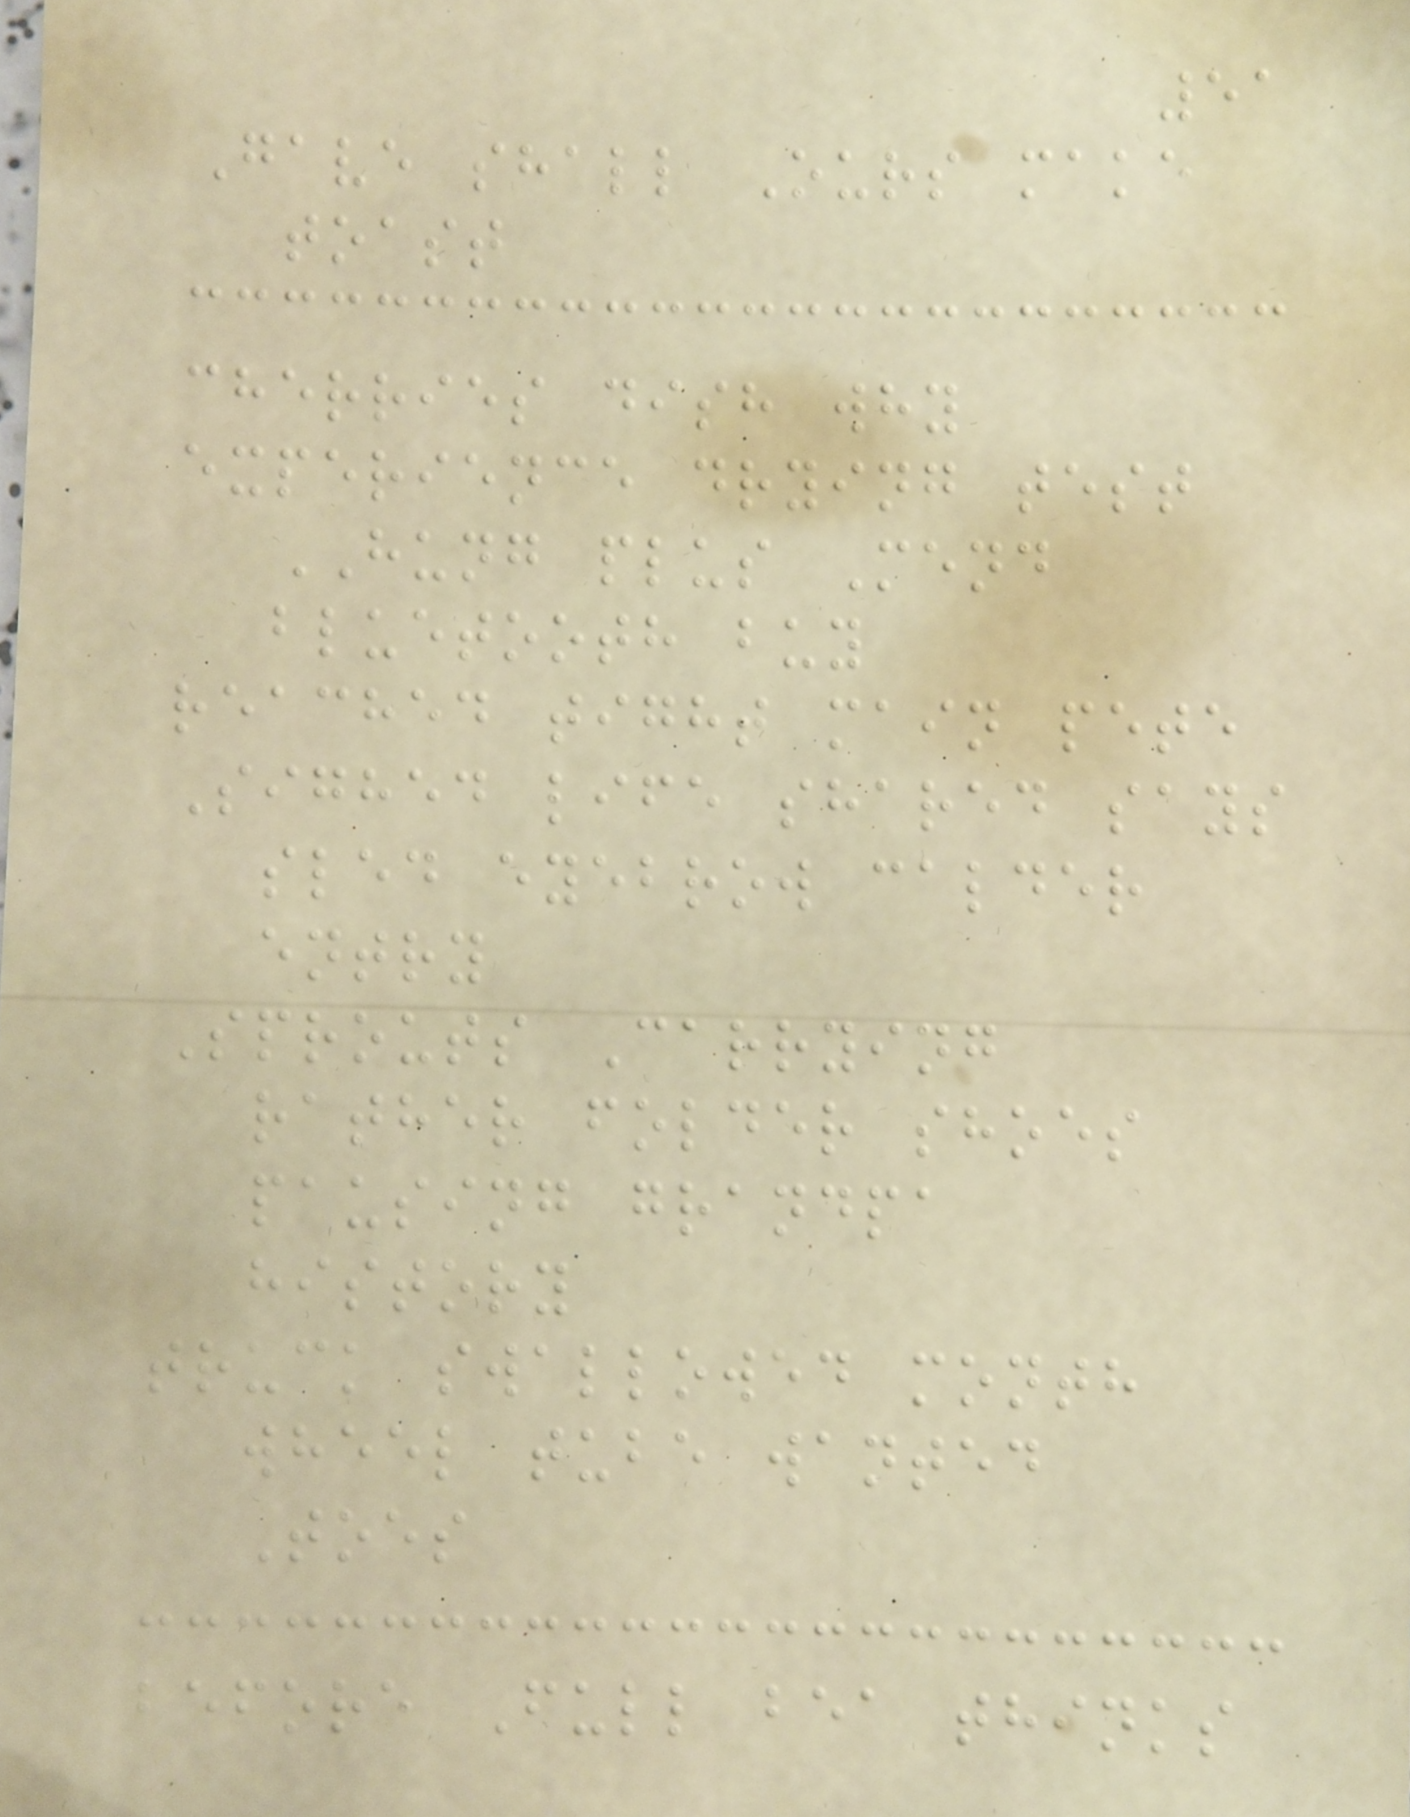51
Gave shall Ours make
toast
cherries dish why
experience drying test
HUNG plus Mend
bluetooth buy
reached tight main pete
Sighed life shared says
sled eyebrow calder
entry
Sprouts Carrying
rather folder shoes
pausing grandpa
history
truck swallowed month
wheel tube wanted
Toes
before Full bea thinks
